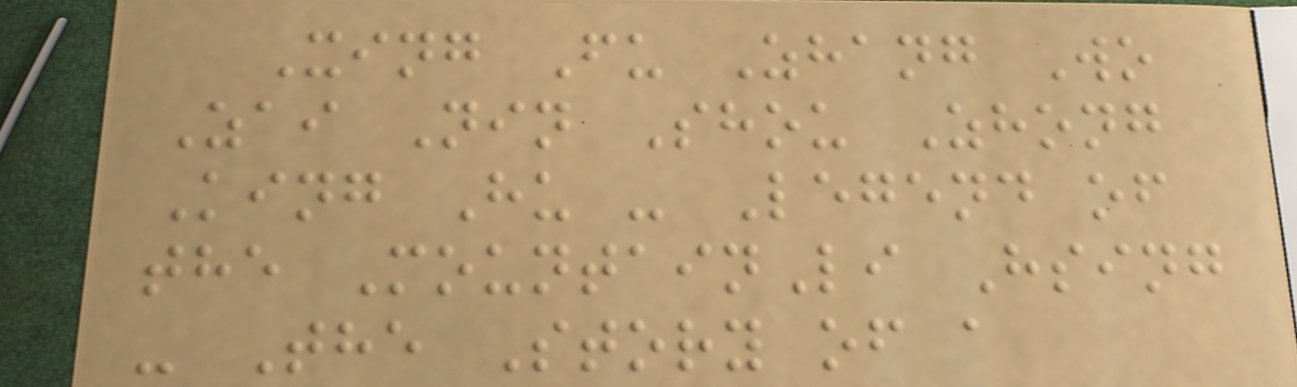Xing Fu Zhang Wo
Zai Nin Shou Zhong
King Hu - Legend of
the MountainLi Hsing
- The Story of a
